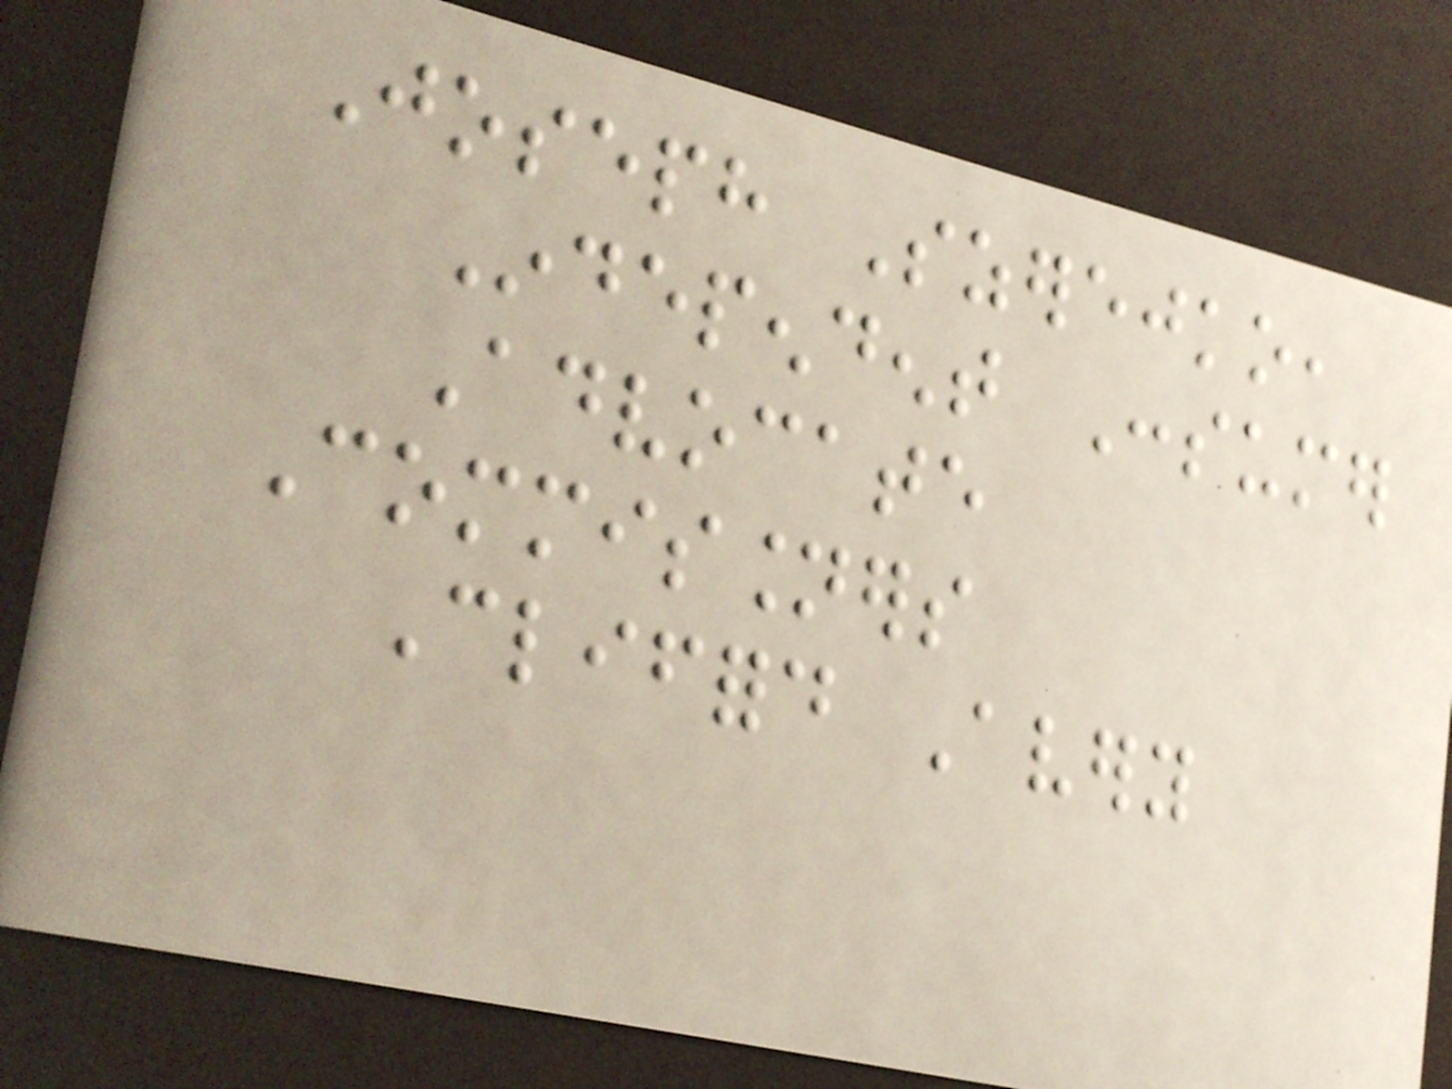Joseph Szerejko,
Independent Consumer
Advocate
Commissioners
Clifford Avery
